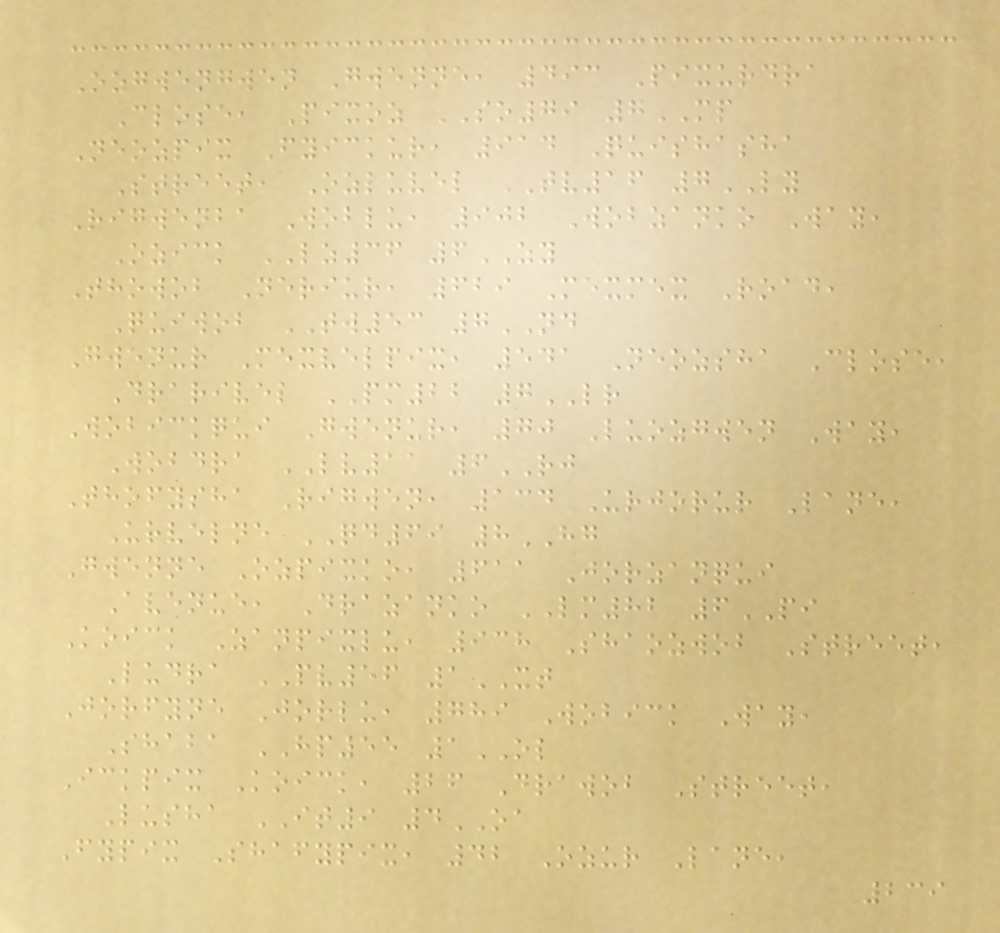Ozgwengwen Gwenne, 493 Pixurdra
Close, Pixoz SO79 7MP
Neozpix Fyickur, 914 Quishasha
Street, Ozluvel TV16 7LY
Rigwenba Woblu, 902 Wobzanko Way,
Ozick LZ36 6ZY
Thowob Neriur, 629 Mexmex Road,
Quiwob TW53 7ND
Gwenur Mexvelpix, 541 Neozsha Close,
Drarivel PM22 7LR
Wobickqui Gwenur, 70 Luozgwen Way,
Wobdra LV11 6RJ
Thofysha Rigwen, 134 Urjorur Lane,
Urvelne QD69 8HG
Gwenne Ozpixko, 611 Jorzanqui
Avenue, Drazanko LM82 6PI
Koick Zanpixlu, 938 Shaozwob Street,
Ludra PV56 1XT
Jorfyne Jorlu, 789 Wobick Way,
Shaba HP55 1OL
Ickpix Koick, 26 Drawob Street,
Lusha IT9 4OA
Fypix Shafypix, 42 Ozur Lane,
239
